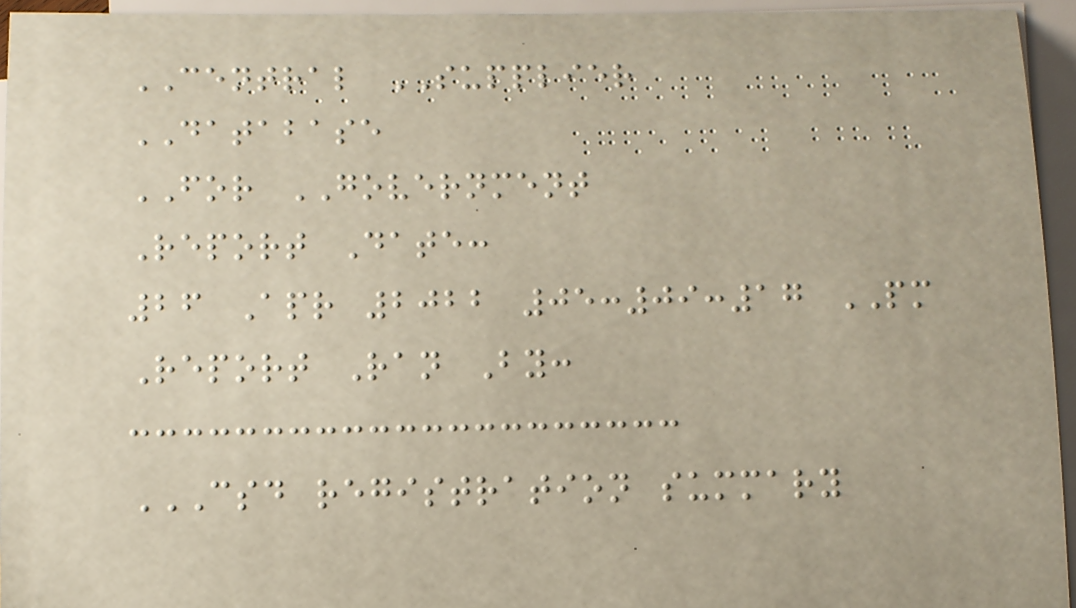CENTRAL SUPPLIER
DATABASE
FOR GOVERNMENT
Report Date:
26 Apr 2022 05:09:17 PM
Report Ran By:
CSD REGISTRATION SUMMARY
